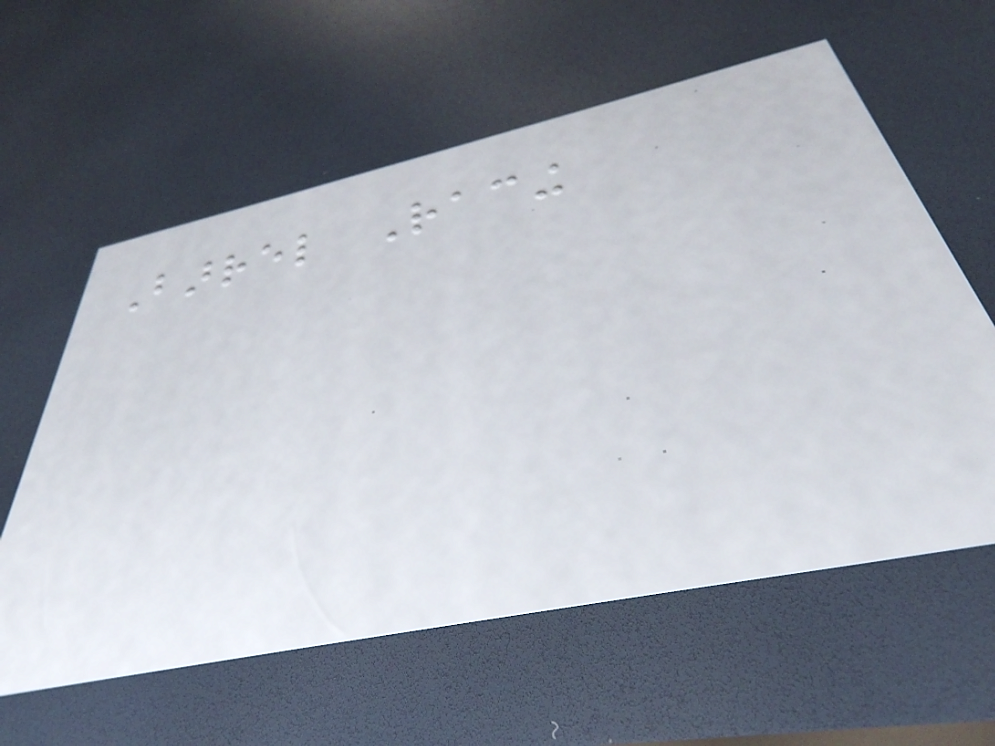Barrel Racing
